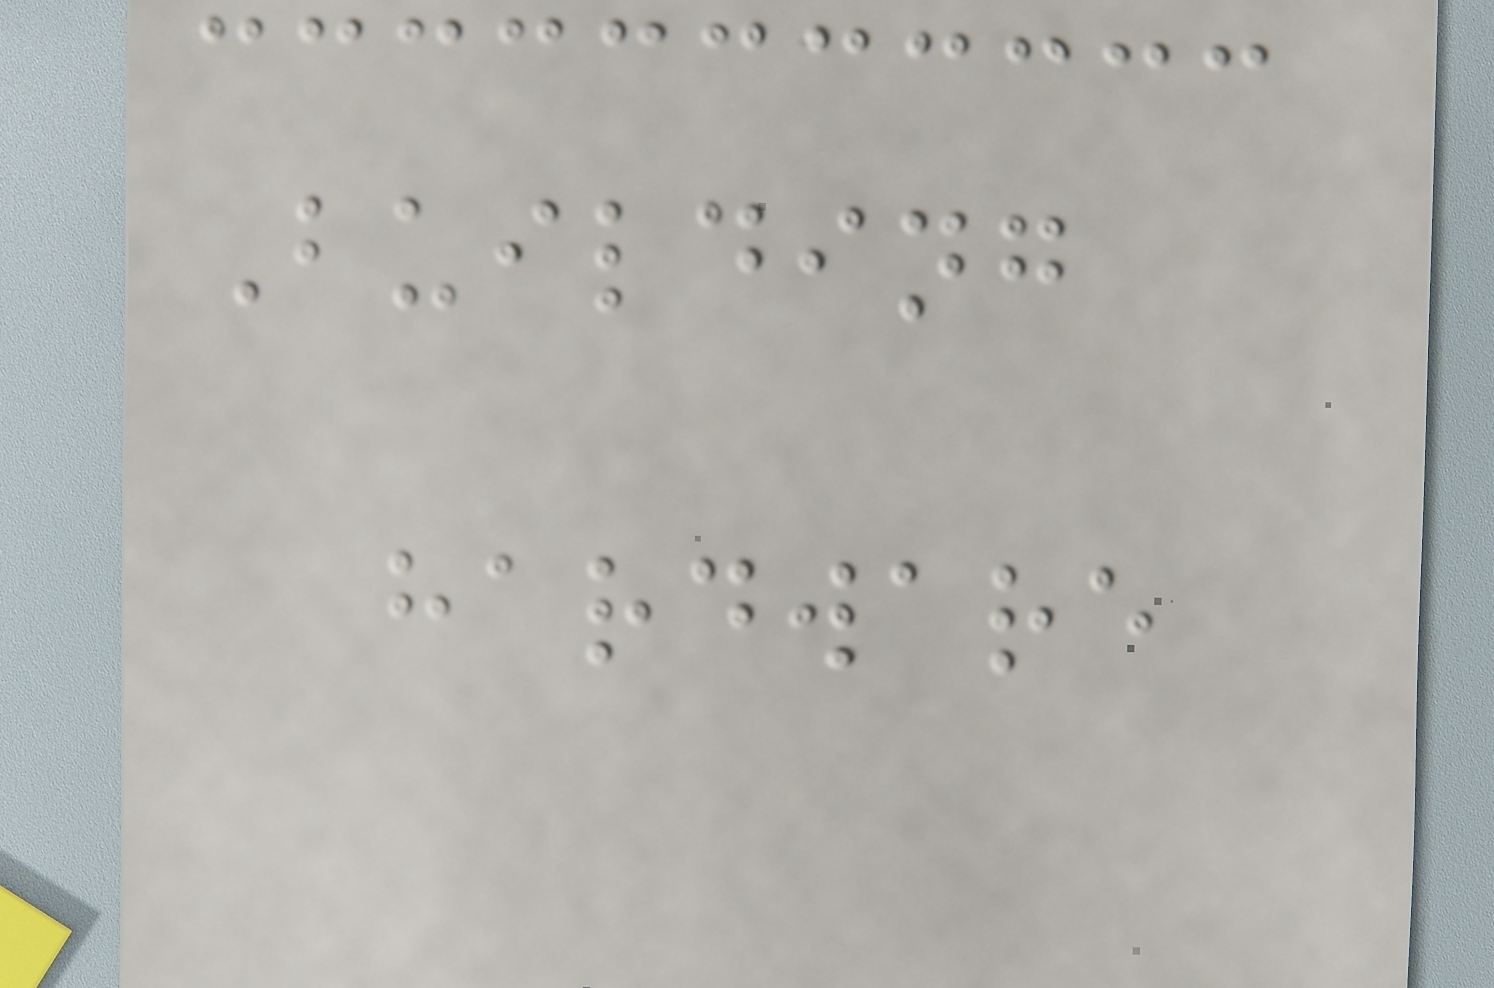Building
hardware
